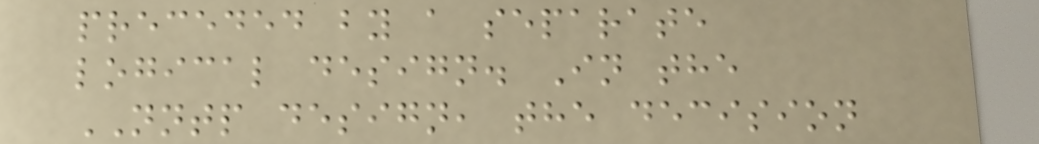preceded by a separate
logical design. In the
NNTP design, the decision
